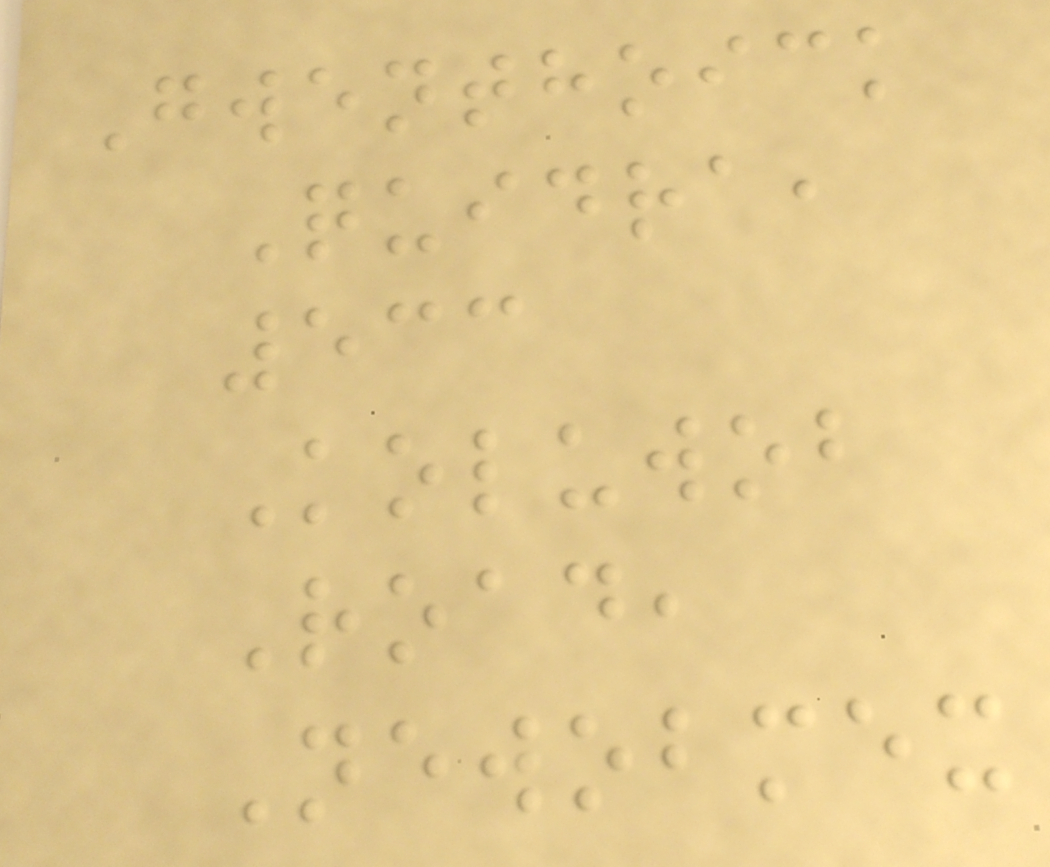Gwenthoick
Quidra,
533
Koluwob
Road,
Newobmex
